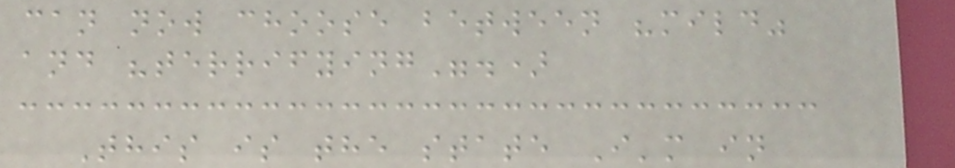can now choose between "mild"
and "terrifying".)
This is the state I'm in
